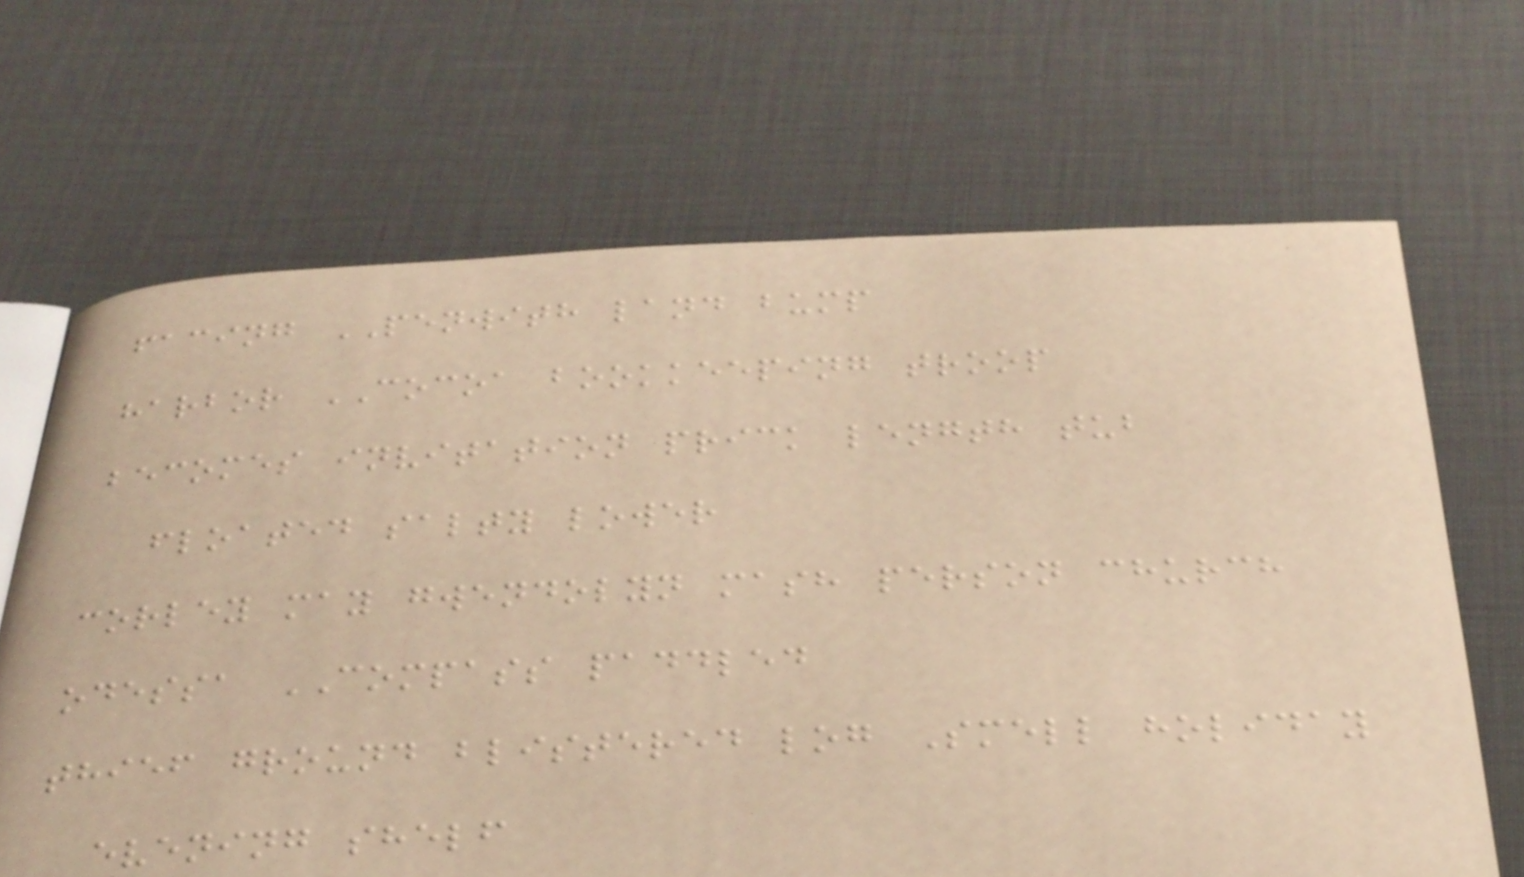facing PENWITH land bump
harbor COCOA bookkeeping troop
becomes invitation prick length tub
floated salty lower
corley may gwendolyn mash person church
odessa COMPASS paddled
thief ground blistered log Smell holiday
evening shelf
